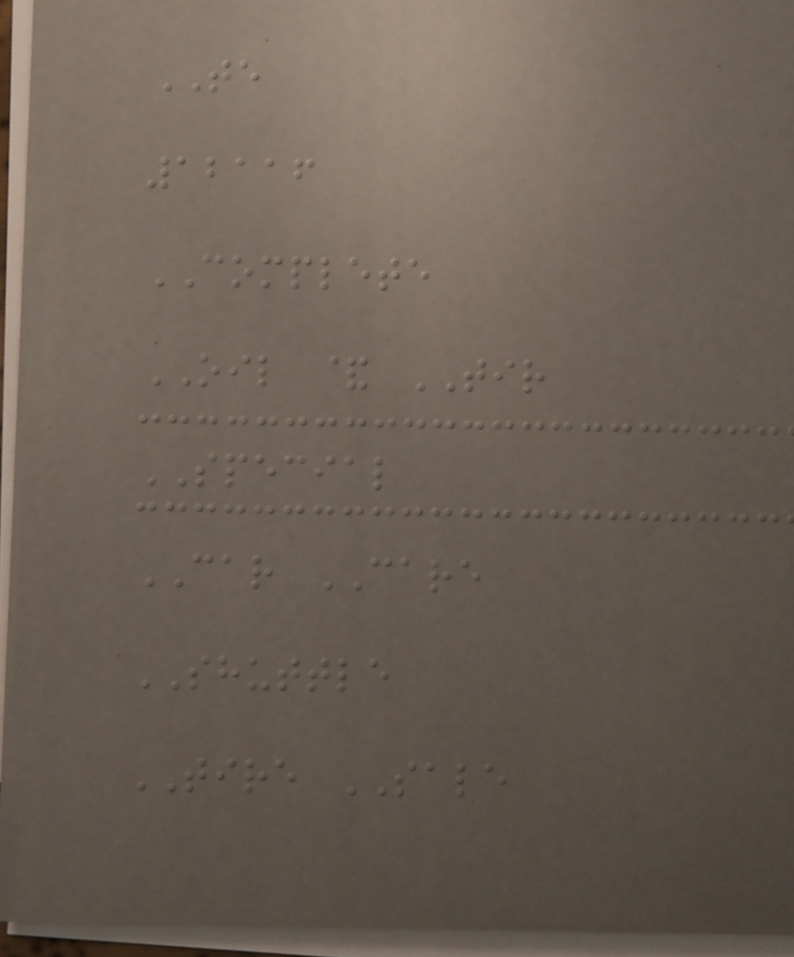TE
12116
COMPLETE
OIL & TIR
SPECIAL
CAR CARE
SHUTTLE
TIRE SALE
